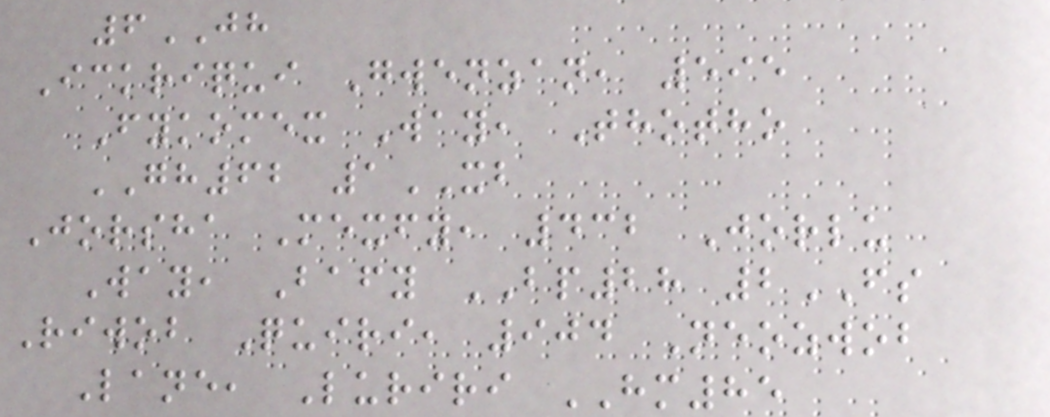6JH
Ickriqui Gwenzan, 595
Fykomex Way, Thotho
GH62 1XB
Jorsha Mexfy, 432 Jorlu
Way, Bafy BP28 2FS
Riwob Quiri, 904 Neozwob
Lane, Luriri HM85
